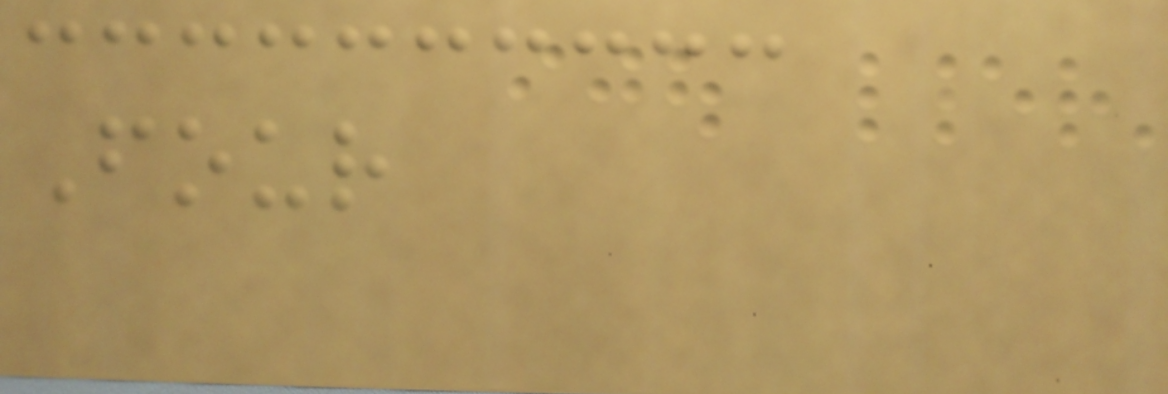Four
